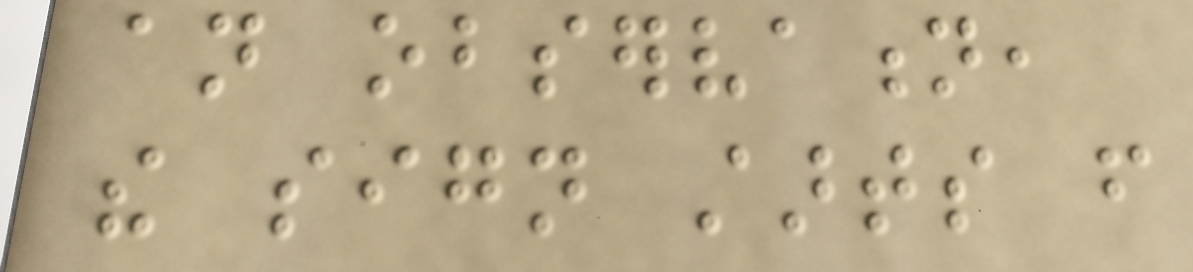an observation,
the sign starts from
